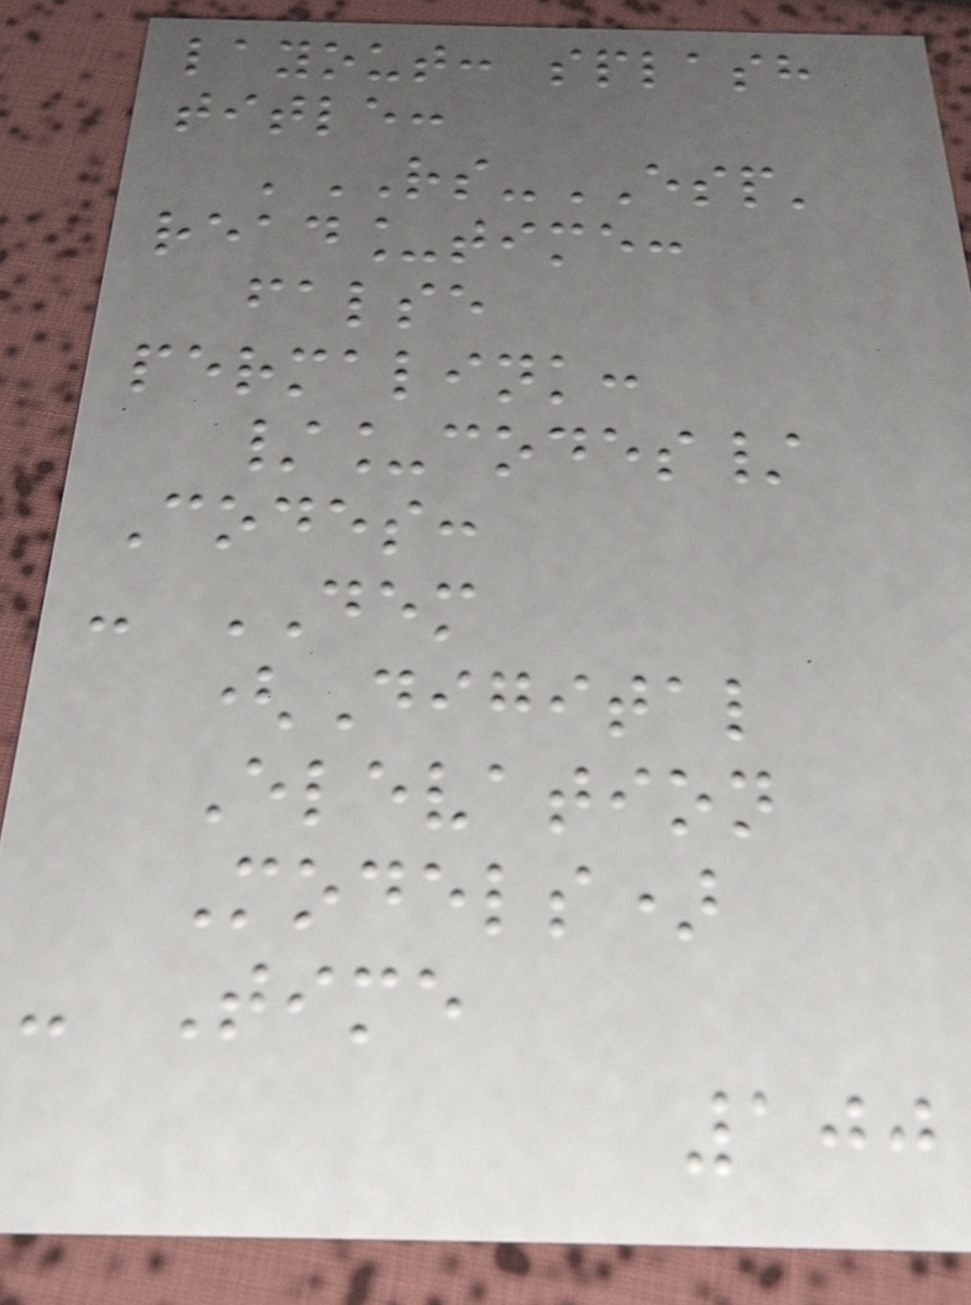layout: splash
title:
'RS-ESP'
read_time:
false
permalink:
/_codes/
Codes:
- DEM
(Digital
Elevation
Models)
- Time
100
